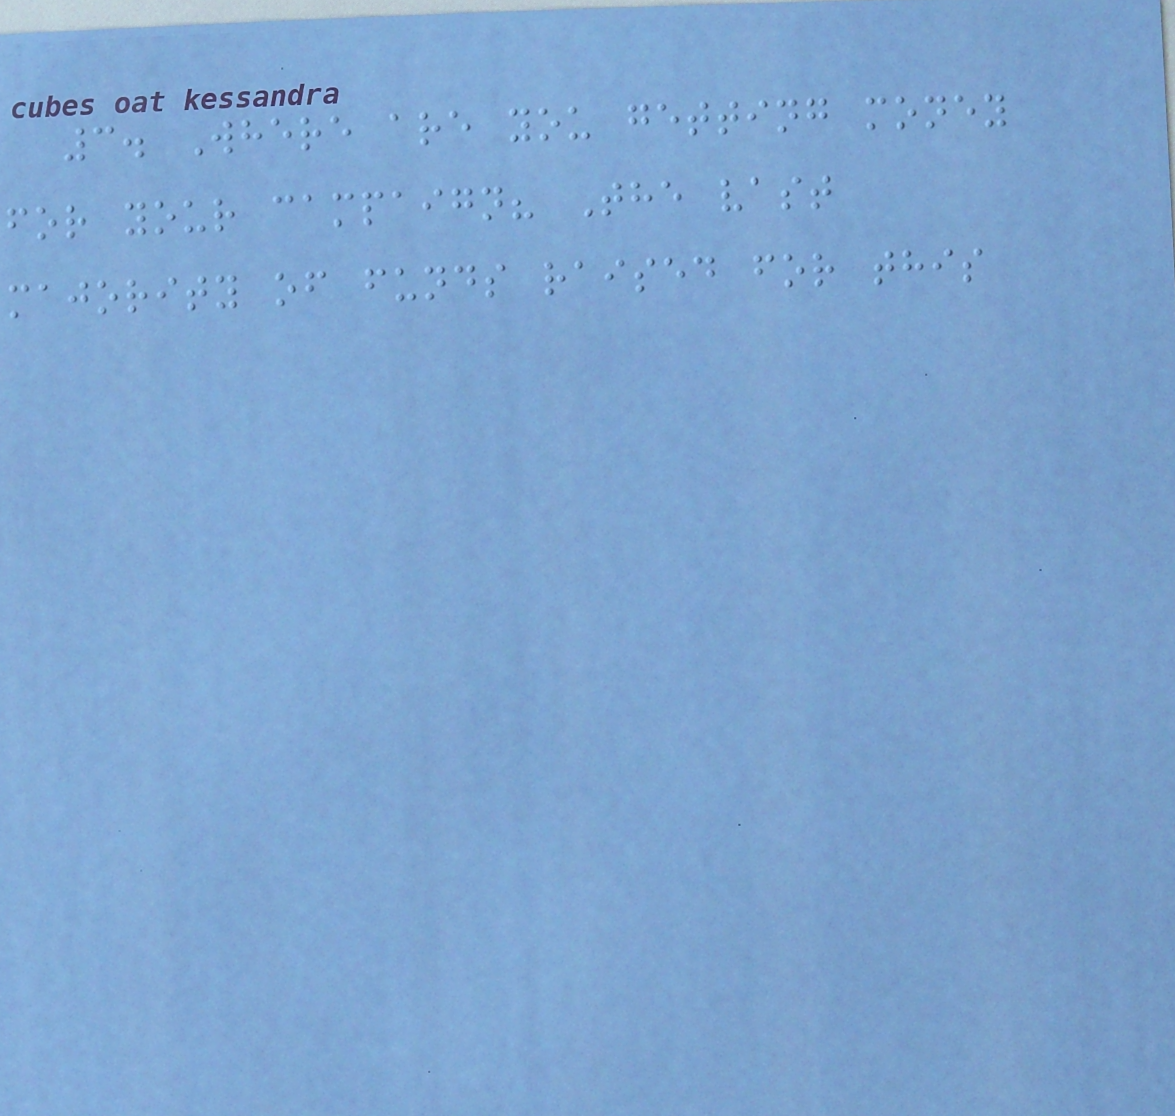3. Where are you getting money
for your campaign? The vast
majority of funds raised for this
